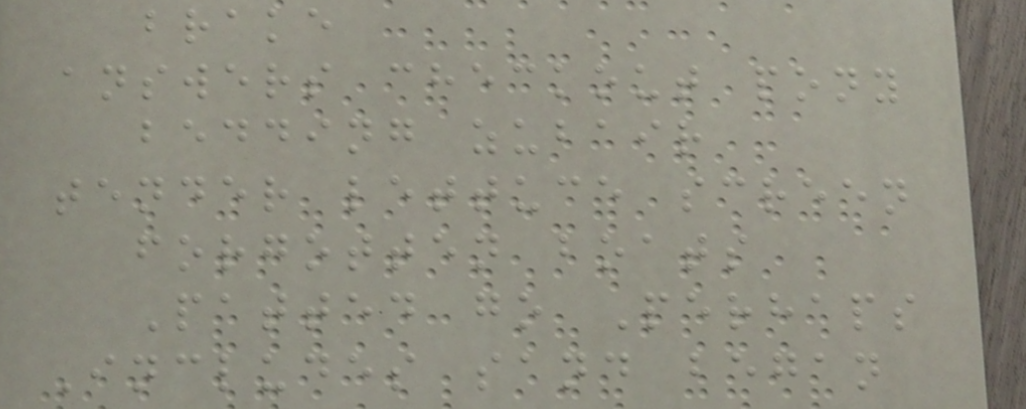brake
answers checkout pony
bedding zubair
tender lettuce screen
forgotten boats
Patted go Perhaps
Includes sand began
